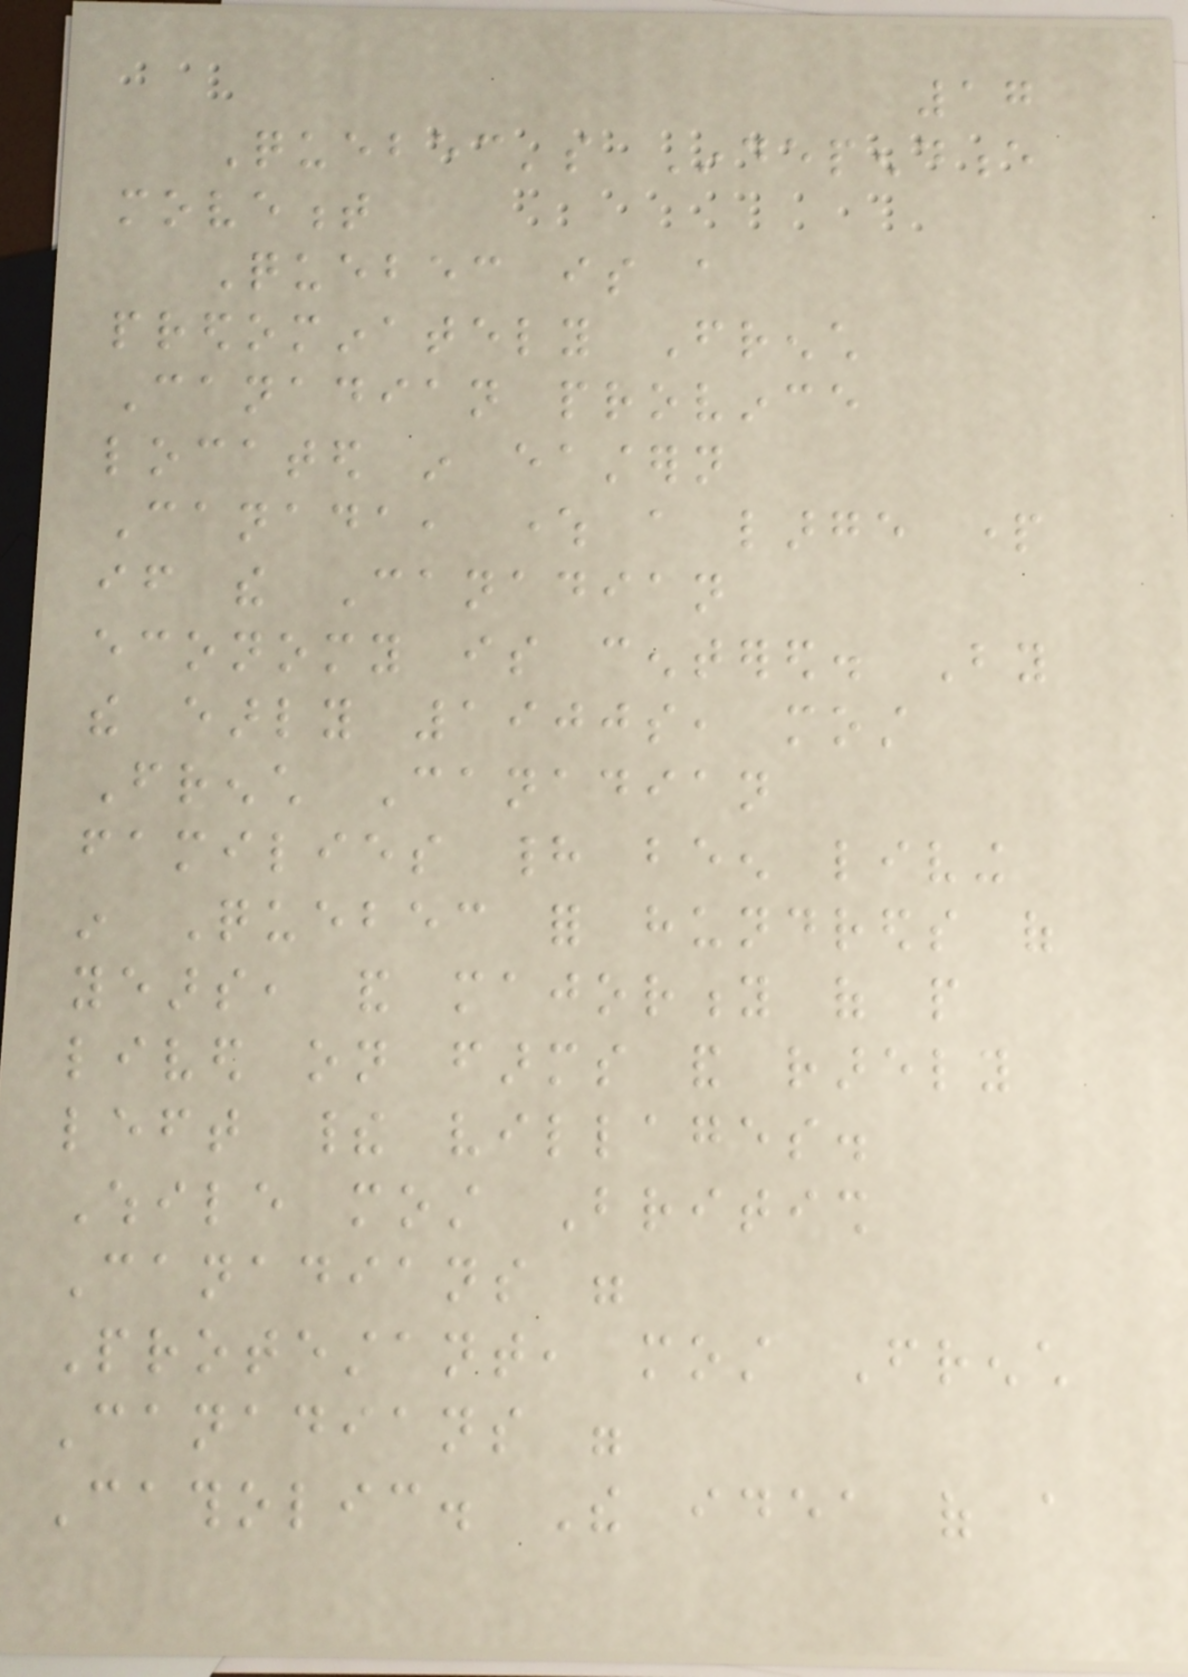17
Quebec's Independence
movement
Quebec is a
predominately French
Canadian province
located in eastern
Canada, where a large part
if the Canadian
economy is centered. By
the early 1900s, most
French Canadian
families had been living
in Quebec for hundreds of
years, and majority of people
lived on farms and rarely
left their villages.
While most British
Canadians were
Protestant, most French
Canadians were
Catholic. The idea of a
